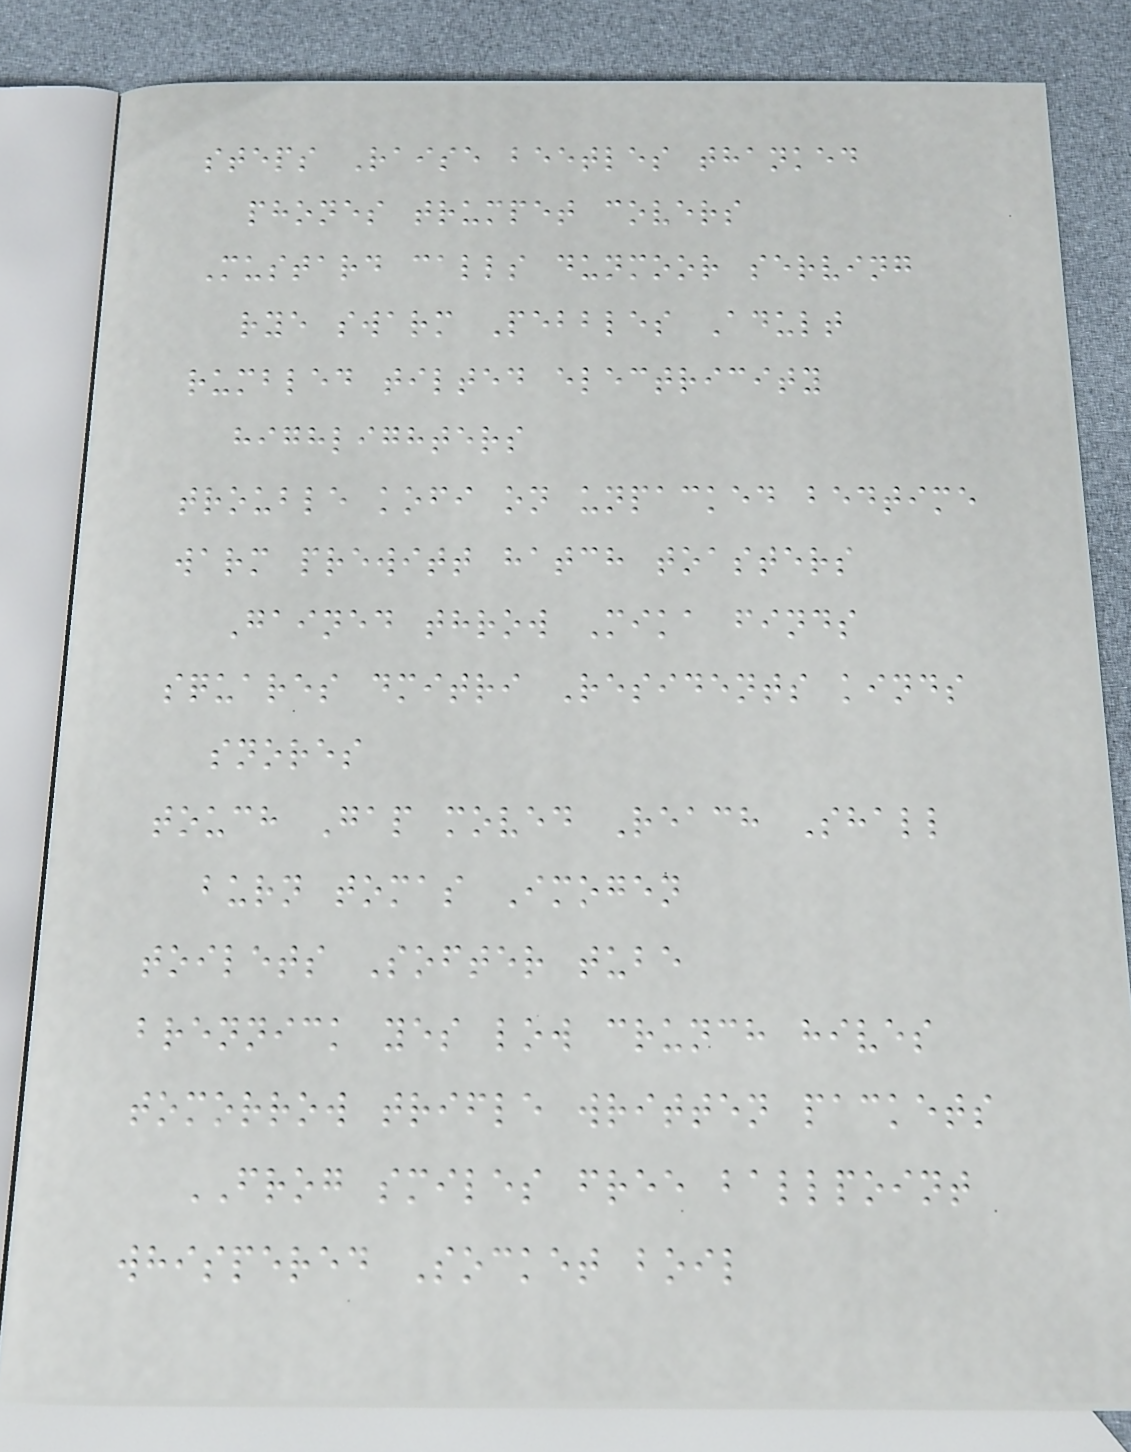steps Raise beetles thanked
phones trumpet covers
Mustard calls dunmoor serving
rye swarm Pebbles Adult
rumbled tilted electricity
highlighters
trouble kofi on unpacked bedtime
warm prewitt hatch toasters
Gained throw Mika finds
squares dmitri Residents kinds
snores
touch Gap moved Reach Shall
burn tomas Imogen
toilets Softer tube
brennick yes low crunch hives
tomorrow trifle written packets
FROG smiles free ballpoint
whispered Socket boil
